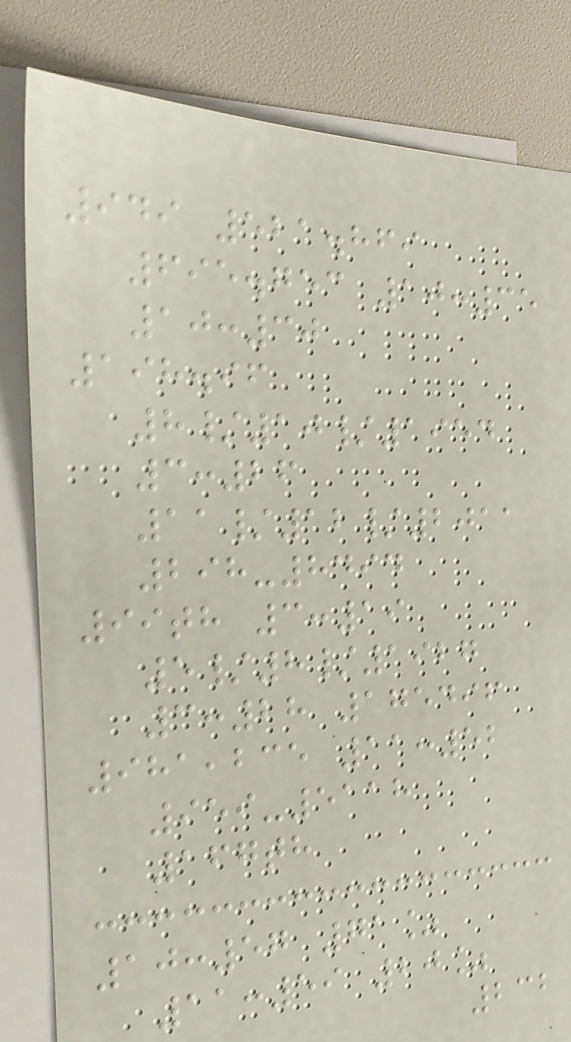949 521.869
695.753 10:35
10:30
198.96
8/10/1954
3:26
11/12/2011
298-8494
99th 3:19
5/8/1927
3:28 175496
981,235 11:52
959-5118
167th
10:57 71%
11:59 20%
232
